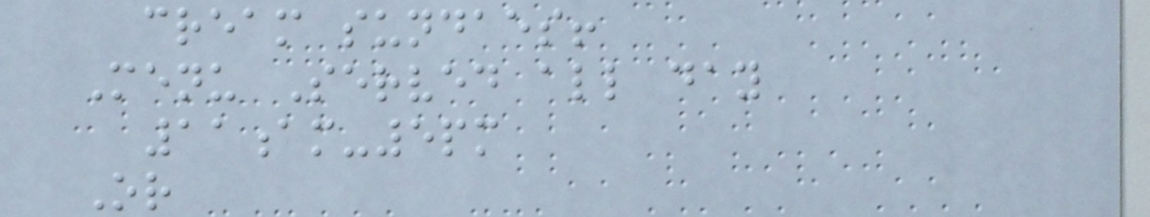cream sundaes!
Menu Served all day
11am-5pm
Or
